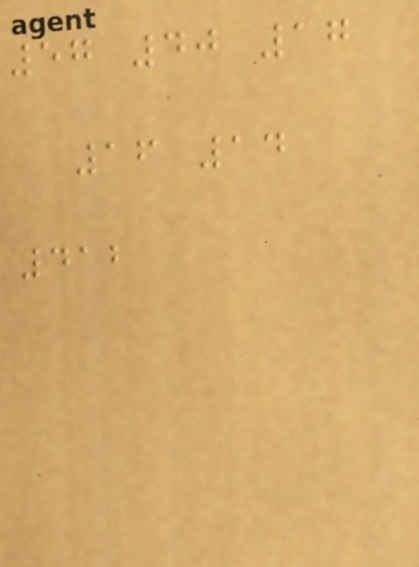57 40 17
16 14
412
